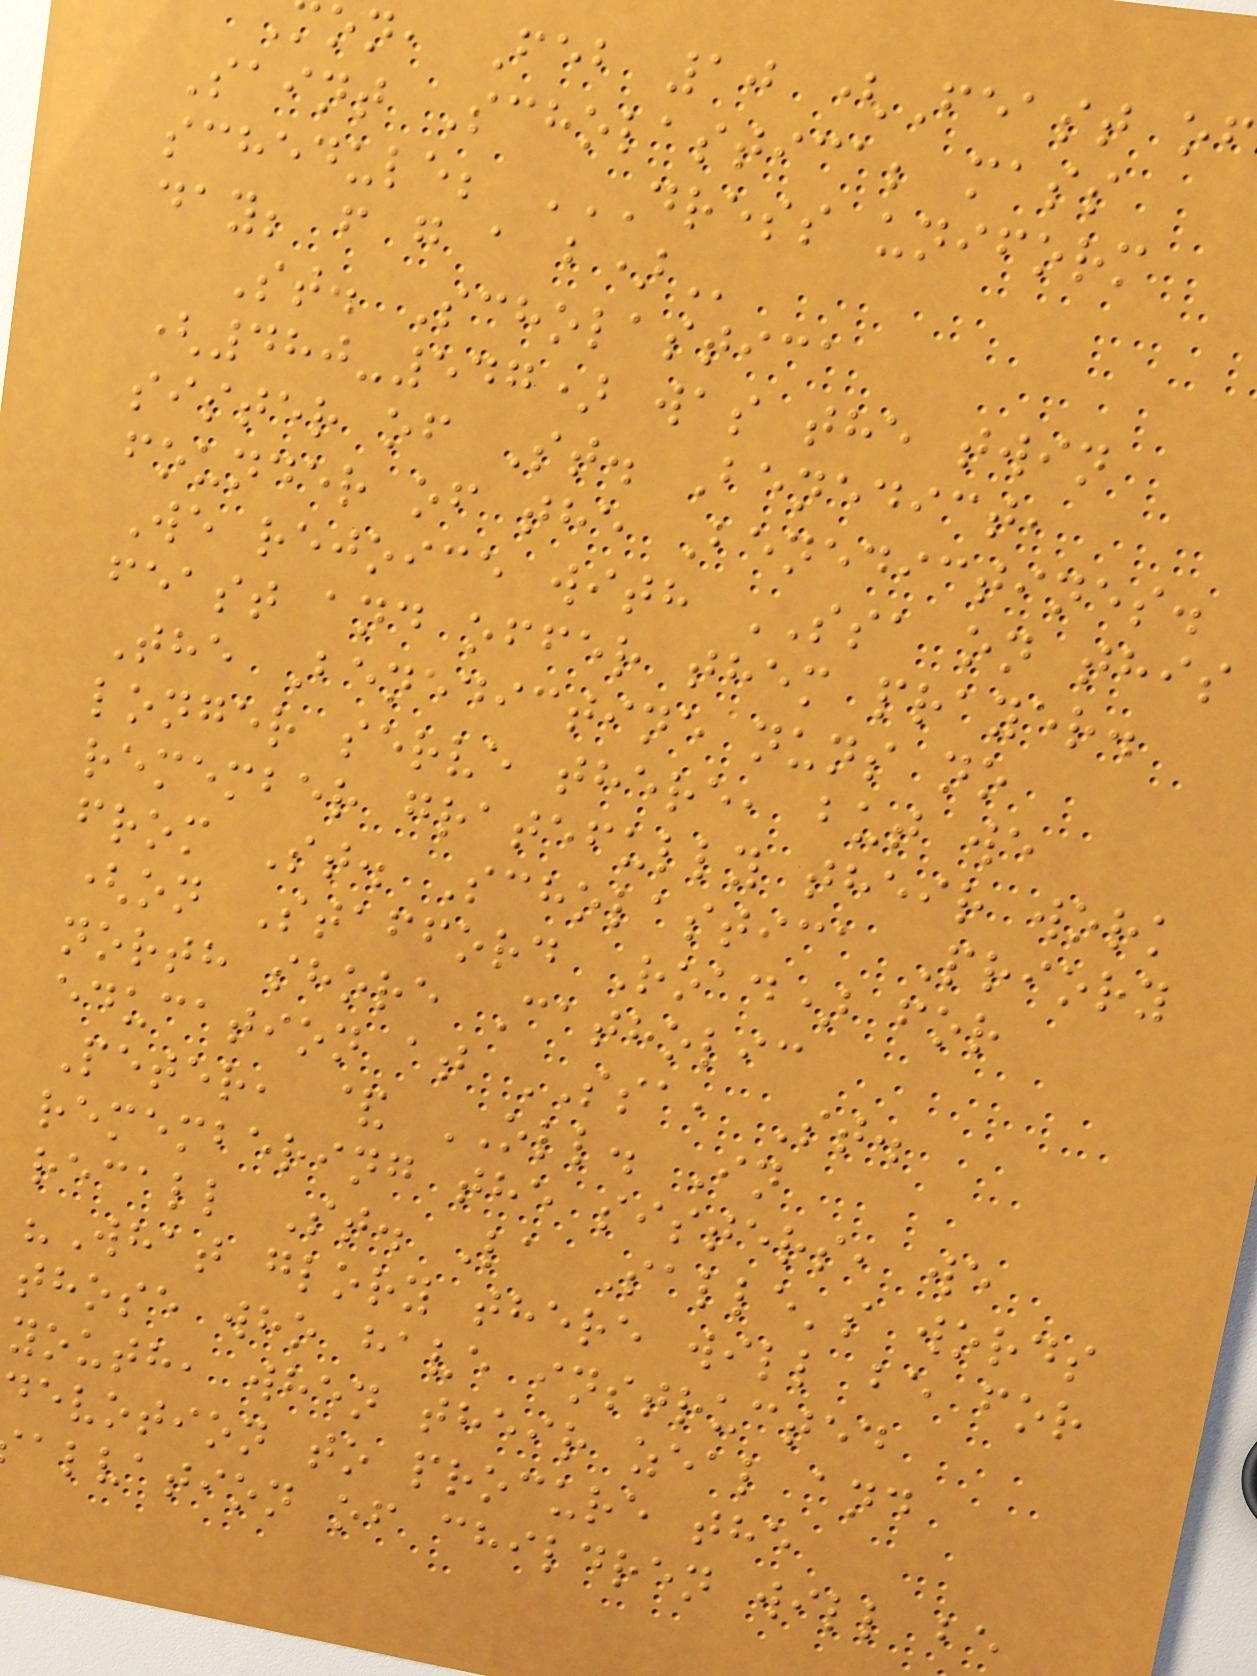on, Feb 10 (Feast of
Saint Scholastica; mass
schedule; DRESS UNIFORM
day; f g a
St. Scholastica
(480-547) was the twin
sister of St. Benedict,
founder of the Benedictines.
We rejoice with SSA on this
feast and offer them prayer.
The Benedictine nuns no
longer serve there, but we
remember gratefully their work
from St. Scholastica Priory
(on Stafford Road) for
north shore Catholic
education at SSA, St.
Peter, & OLL. In
remembering the sisters, we
recall St. La Salle's words
"What glory there will be for
those who have instructed
youth, when their zeal and
devotion to procure the
alvation of children will be
